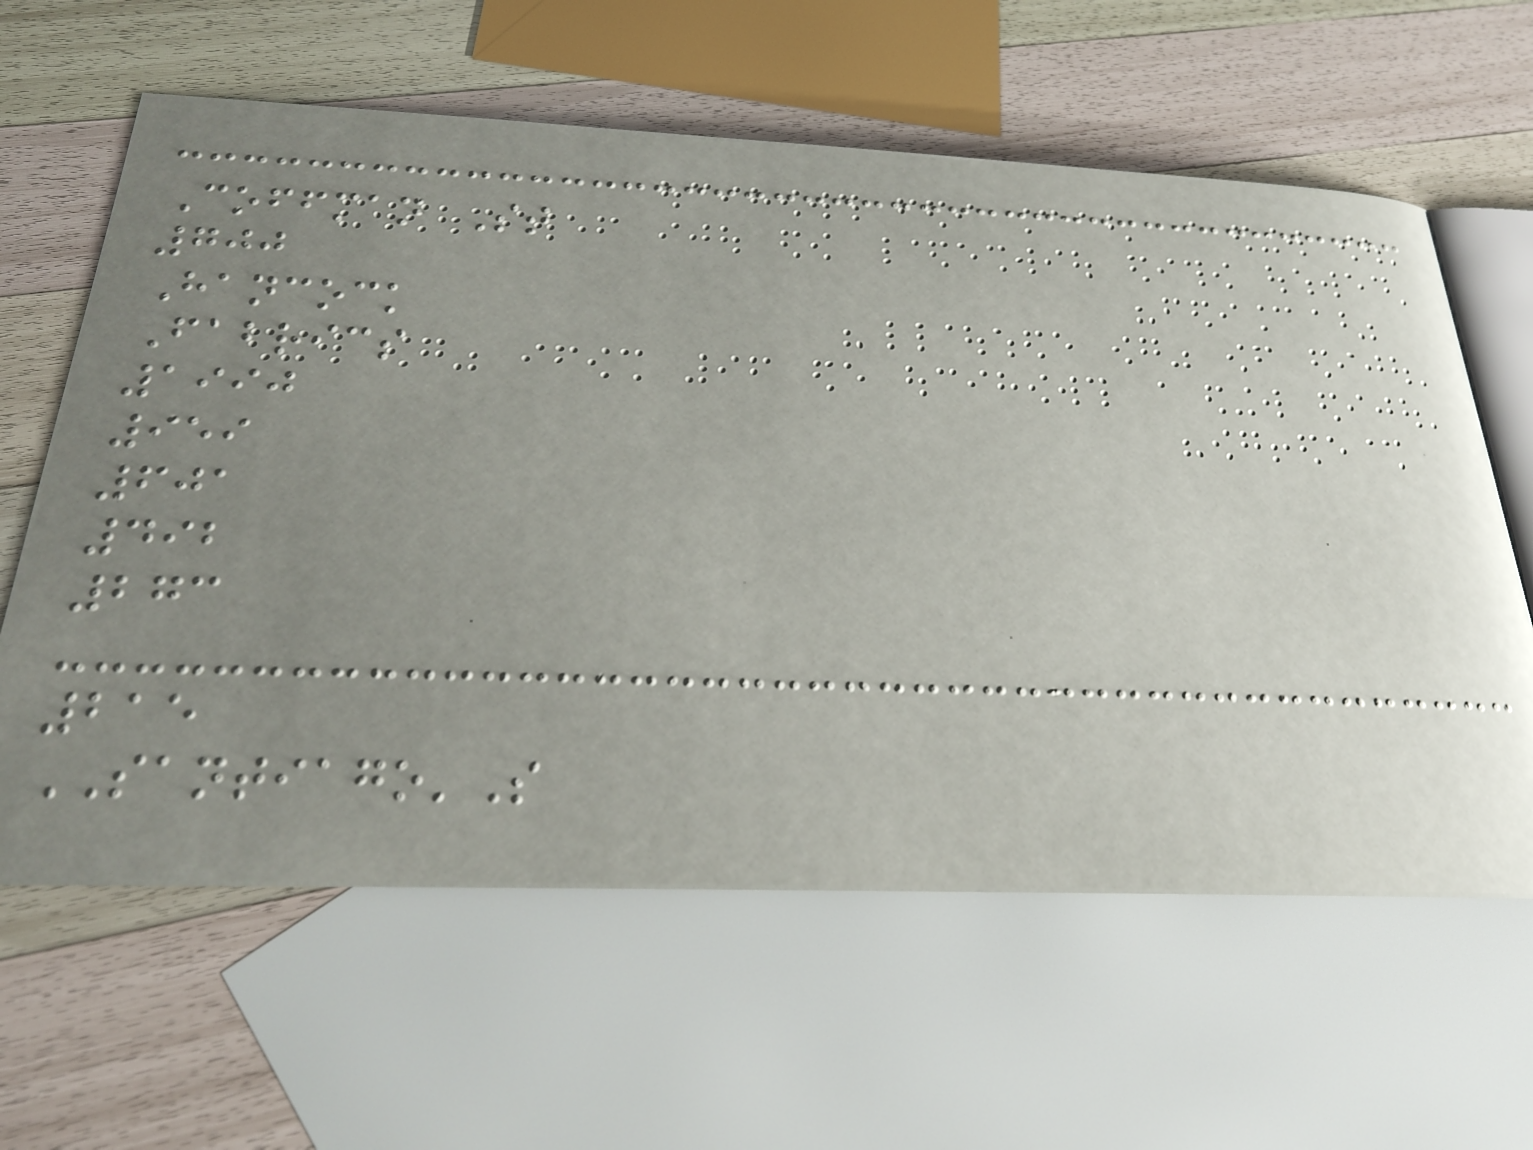Coffman St
700
Hancock
Fabrics
1990
959
601
492
273
215
SANTIAGO'S
